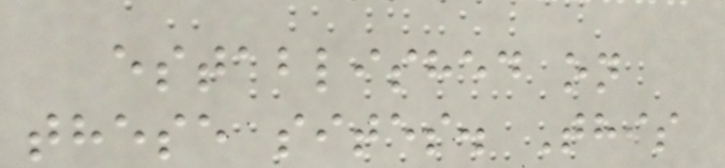established on
these sites. This
